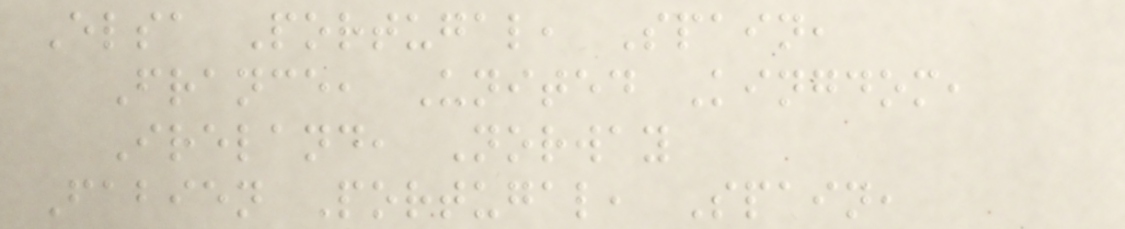Elsa Portugal, Spain,
France, United Kingdom,
Ireland, Norway
Fabien Portugal, Spain,
